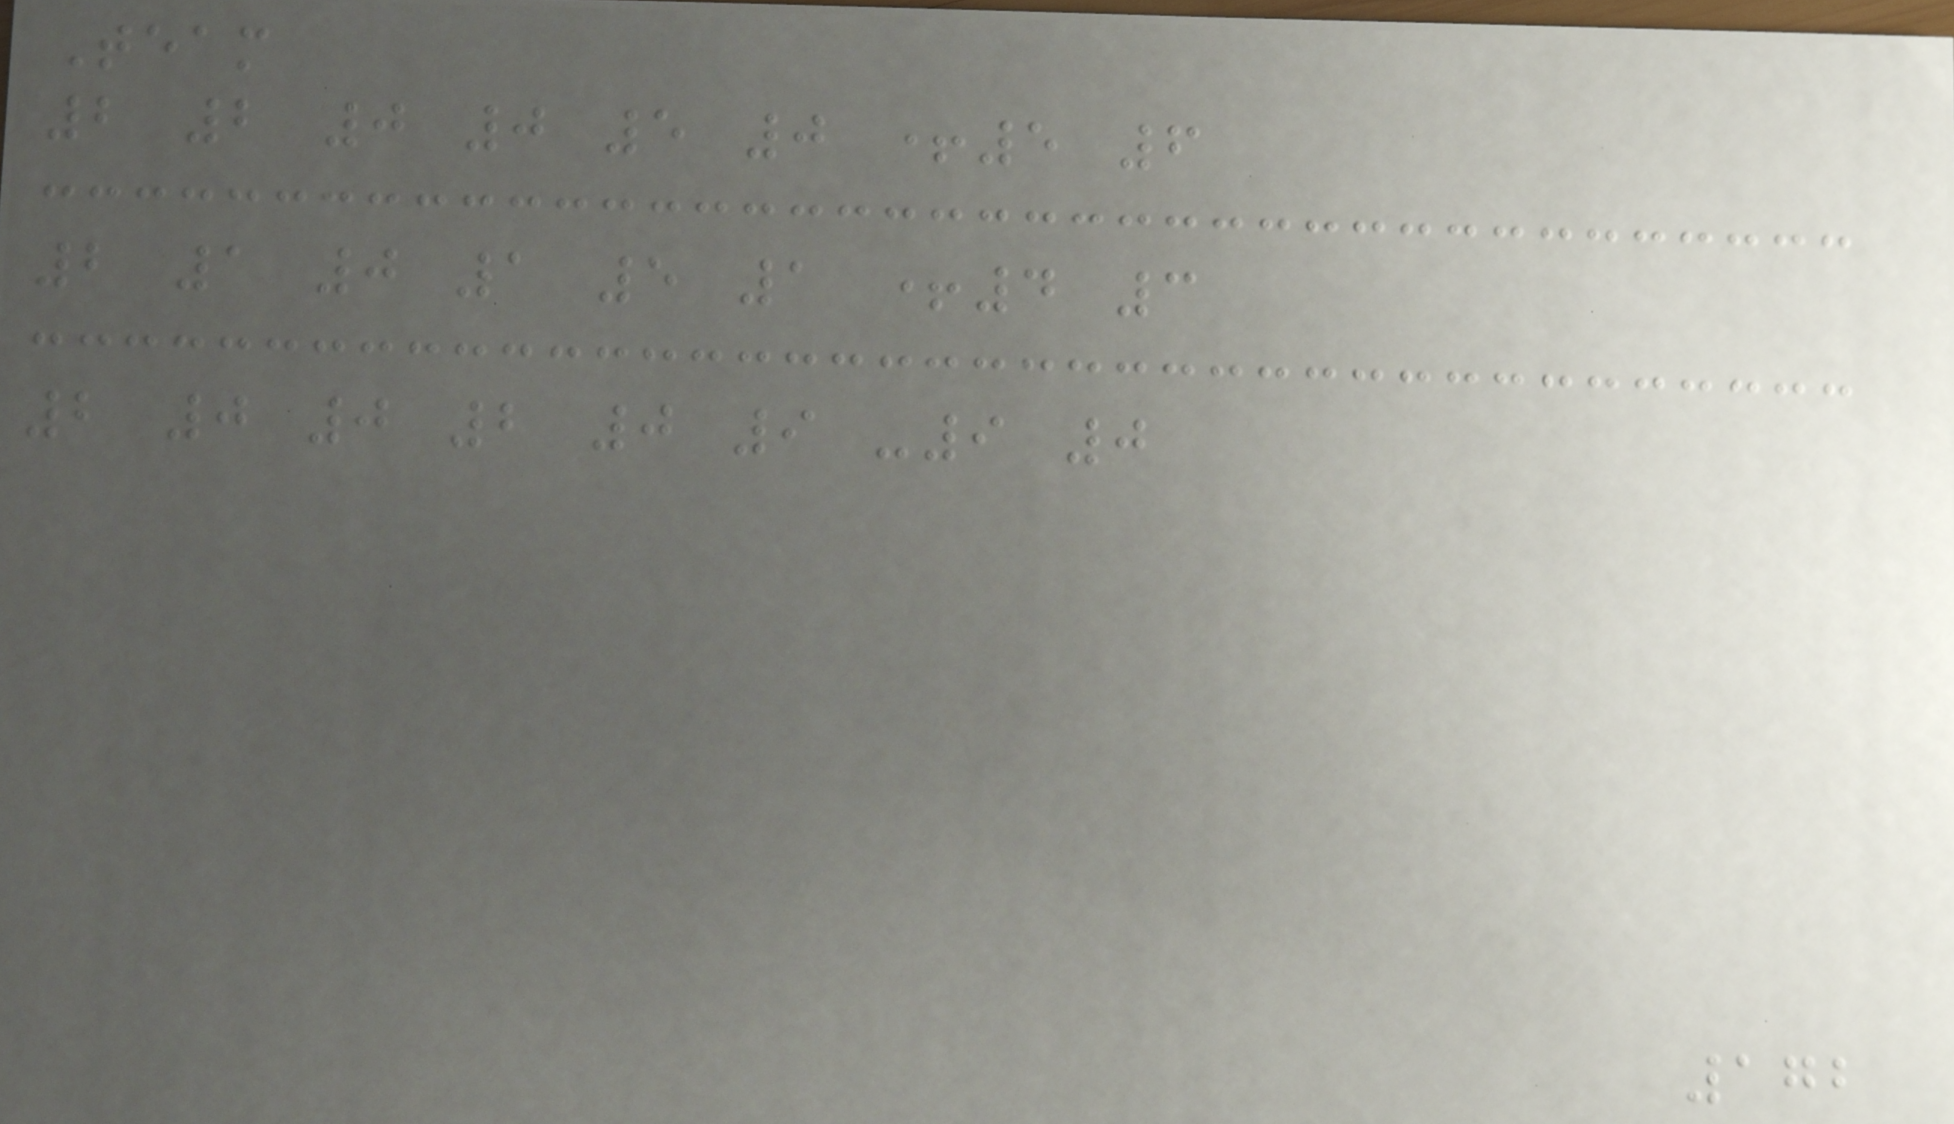Team
2 2 0 0 5 0 +5 6
2 1 0 1 5 1 +4 3
2 0 0 2 0 9 -9 0
172
